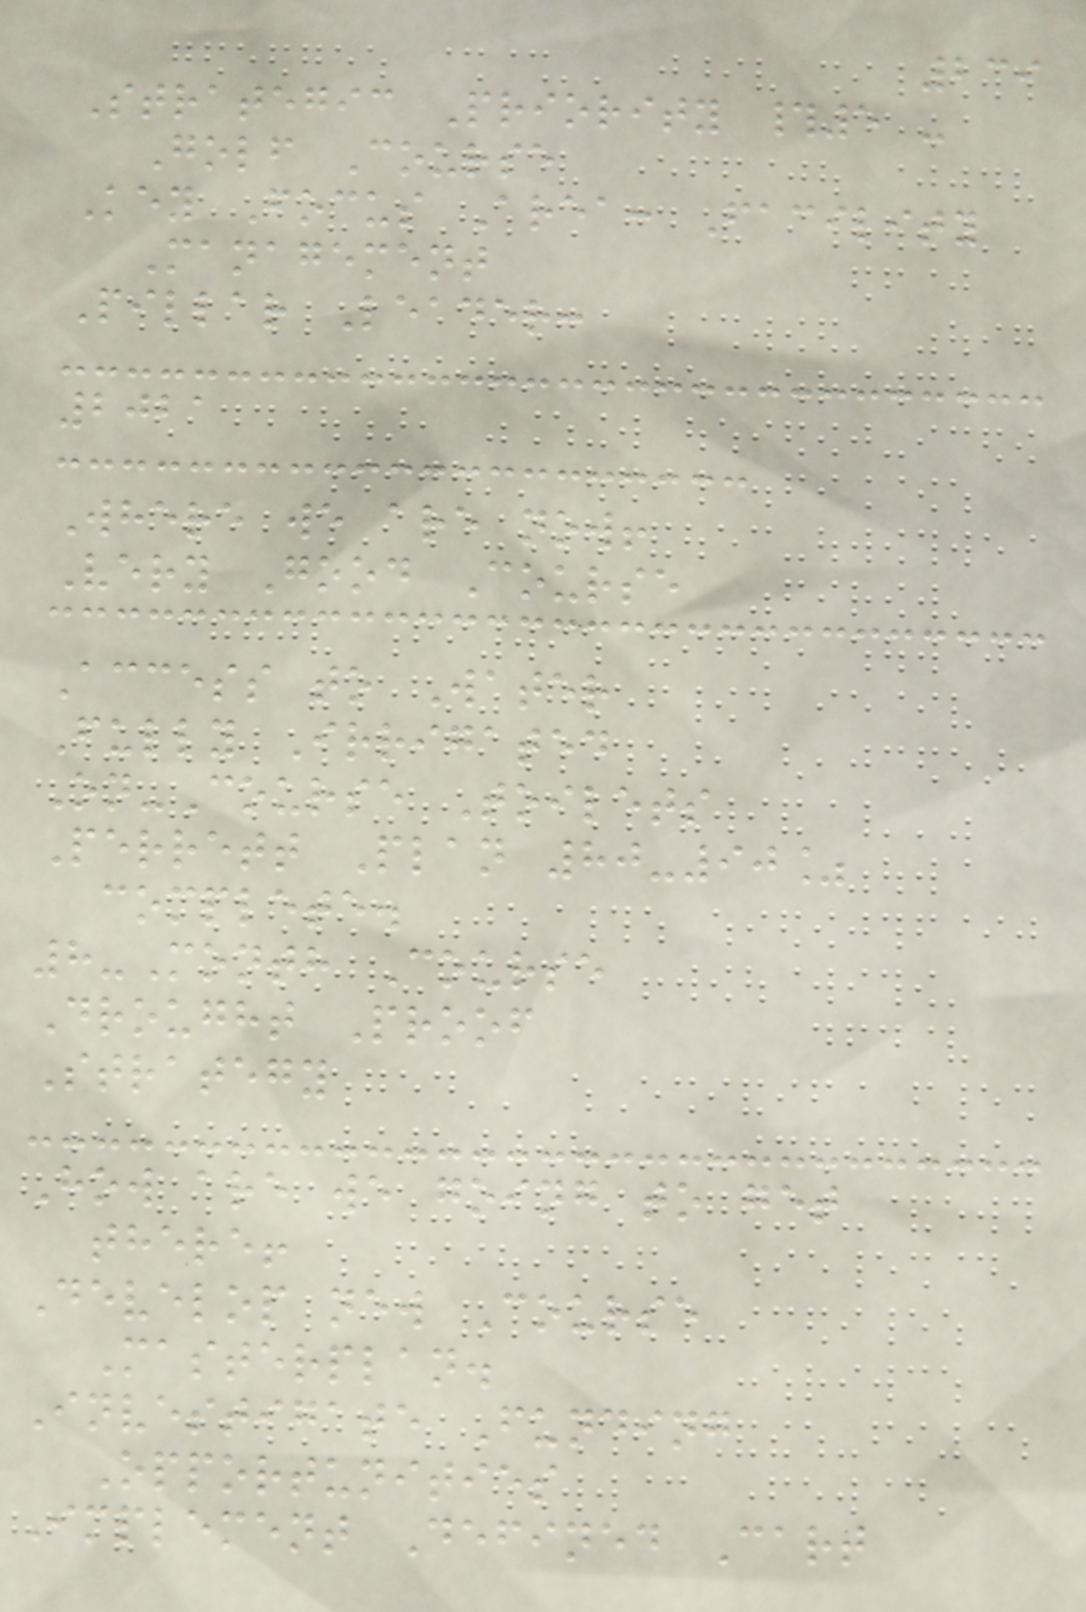239
Strategic Priority #5 -
Golf Course
Key Focus Area: Facility
Management
Pillar Leader:
2021
Where we are now!
Very Good Course
Access to Water
Fully Irrigated
On-Course Toilets
Perrett Plan 80-90%
complete.
8-Month Course
Drought Proof
Strategy
How are we going to get
there!
Develop new Course
Masterplan.
Investigate Funding
Opportunities
Implement Defined Cart
